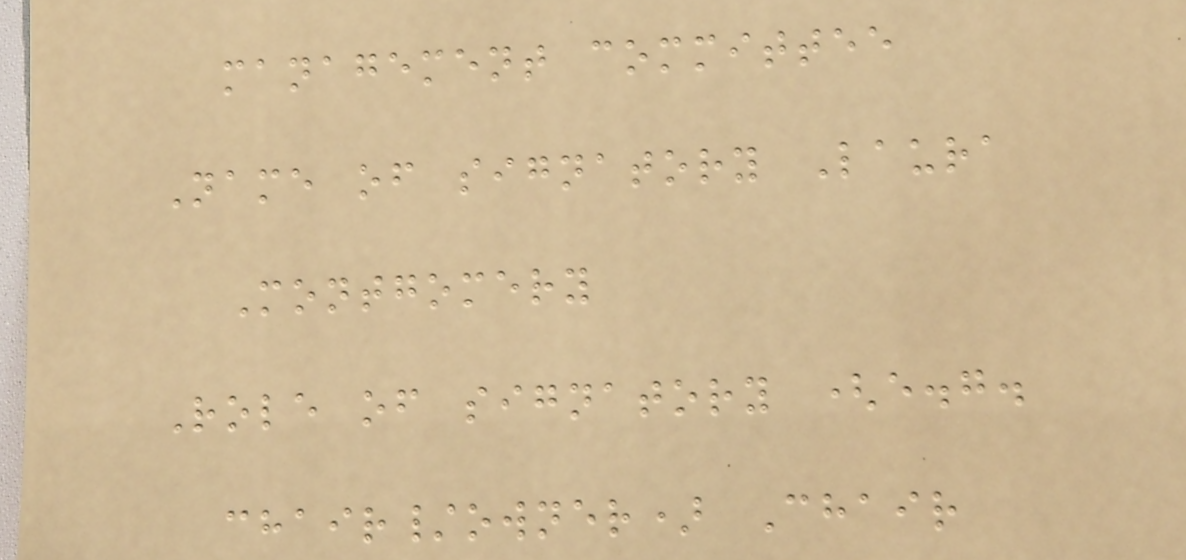management committee
Name of signatory Laura
Montgomery
Role of signatory (e.g.
chair/owner) Chair
